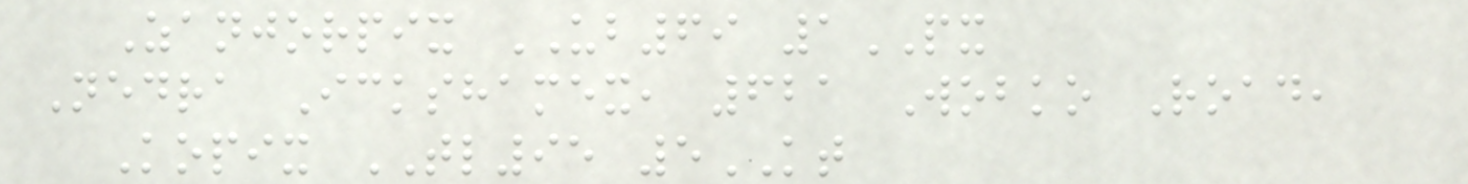Zanjorpix UB69 1PX
Nedra Ickshamex, 621 Wobko Road,
Kopix TL95 5KT
